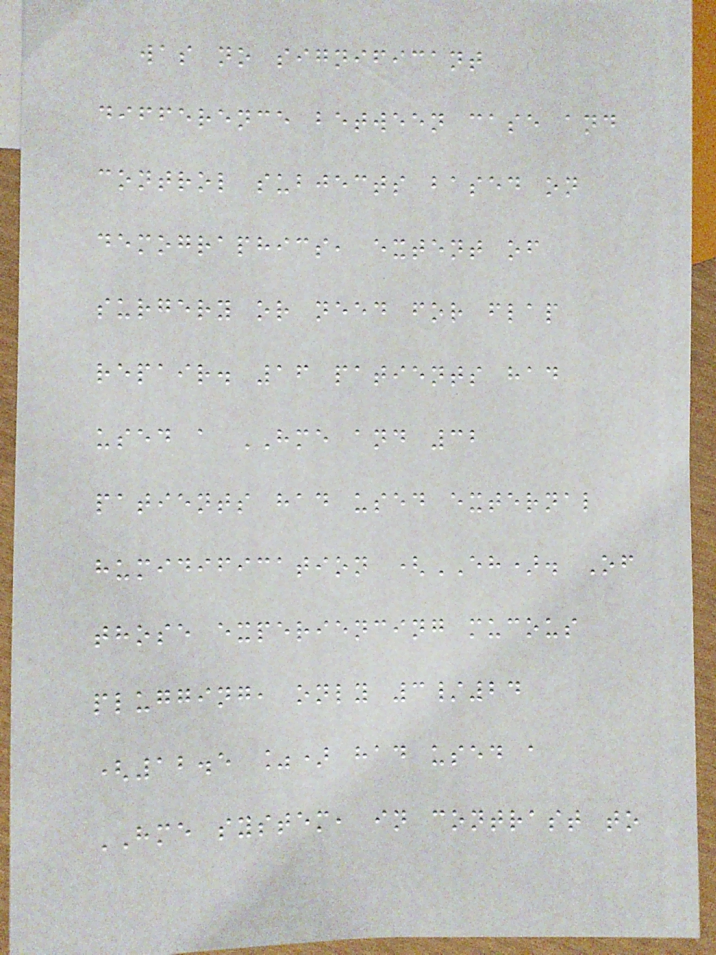was no significant
difference between case and
control subjects based on
demographics, extent of
surgery or need for flap
repair. 16 patients had
used a HME and 32
patients had used external
humidification (EH). Of
those experiencing mucous
plugging, only 3/24
(12.5 %) had used a
HME system, in contrast to
